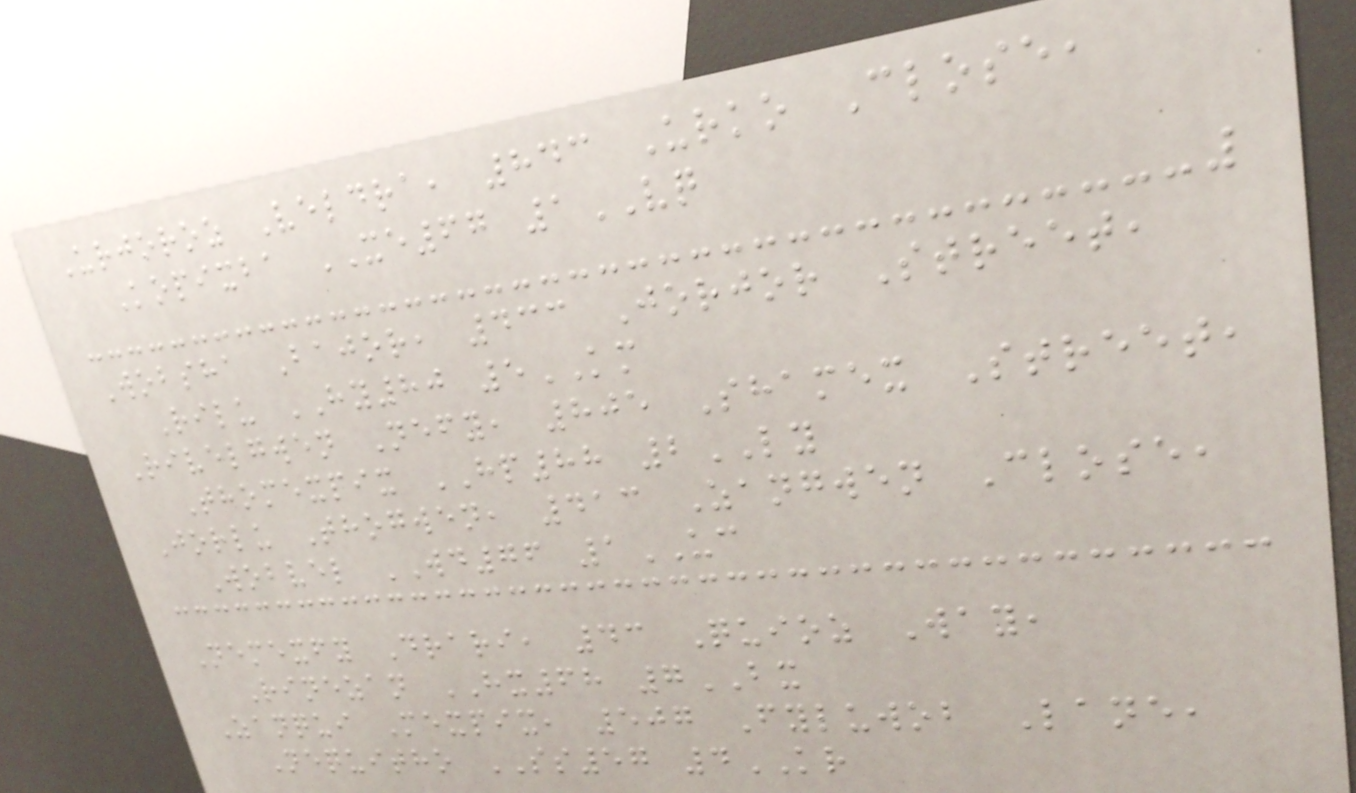Urjoroz Veldra, 843 Urko Close,
Kopixba XE67 1VQ
Wobsha Bajor, 433 Jorjor Street,
Rilu HY80 5KM
Rivelgwen Nefy, 805 Shamex Street,
Thomexpix HP88 2LY
Jorlu Thogwen, 413 Zangwen Close,
Wobvel WD76 1UC
Nemexfy Drari, 43 Quioz Way,
Rinezan HX68 7BX
Zanqui Mexpix, 507 Fyluwob Lane,
Nequitho SS57 4KR
